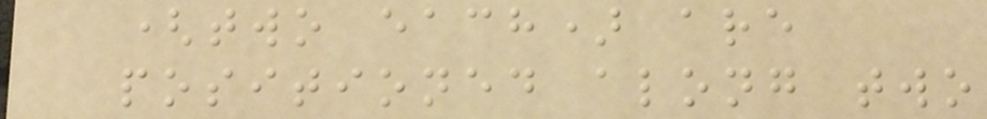(two each) are
positioned along two
